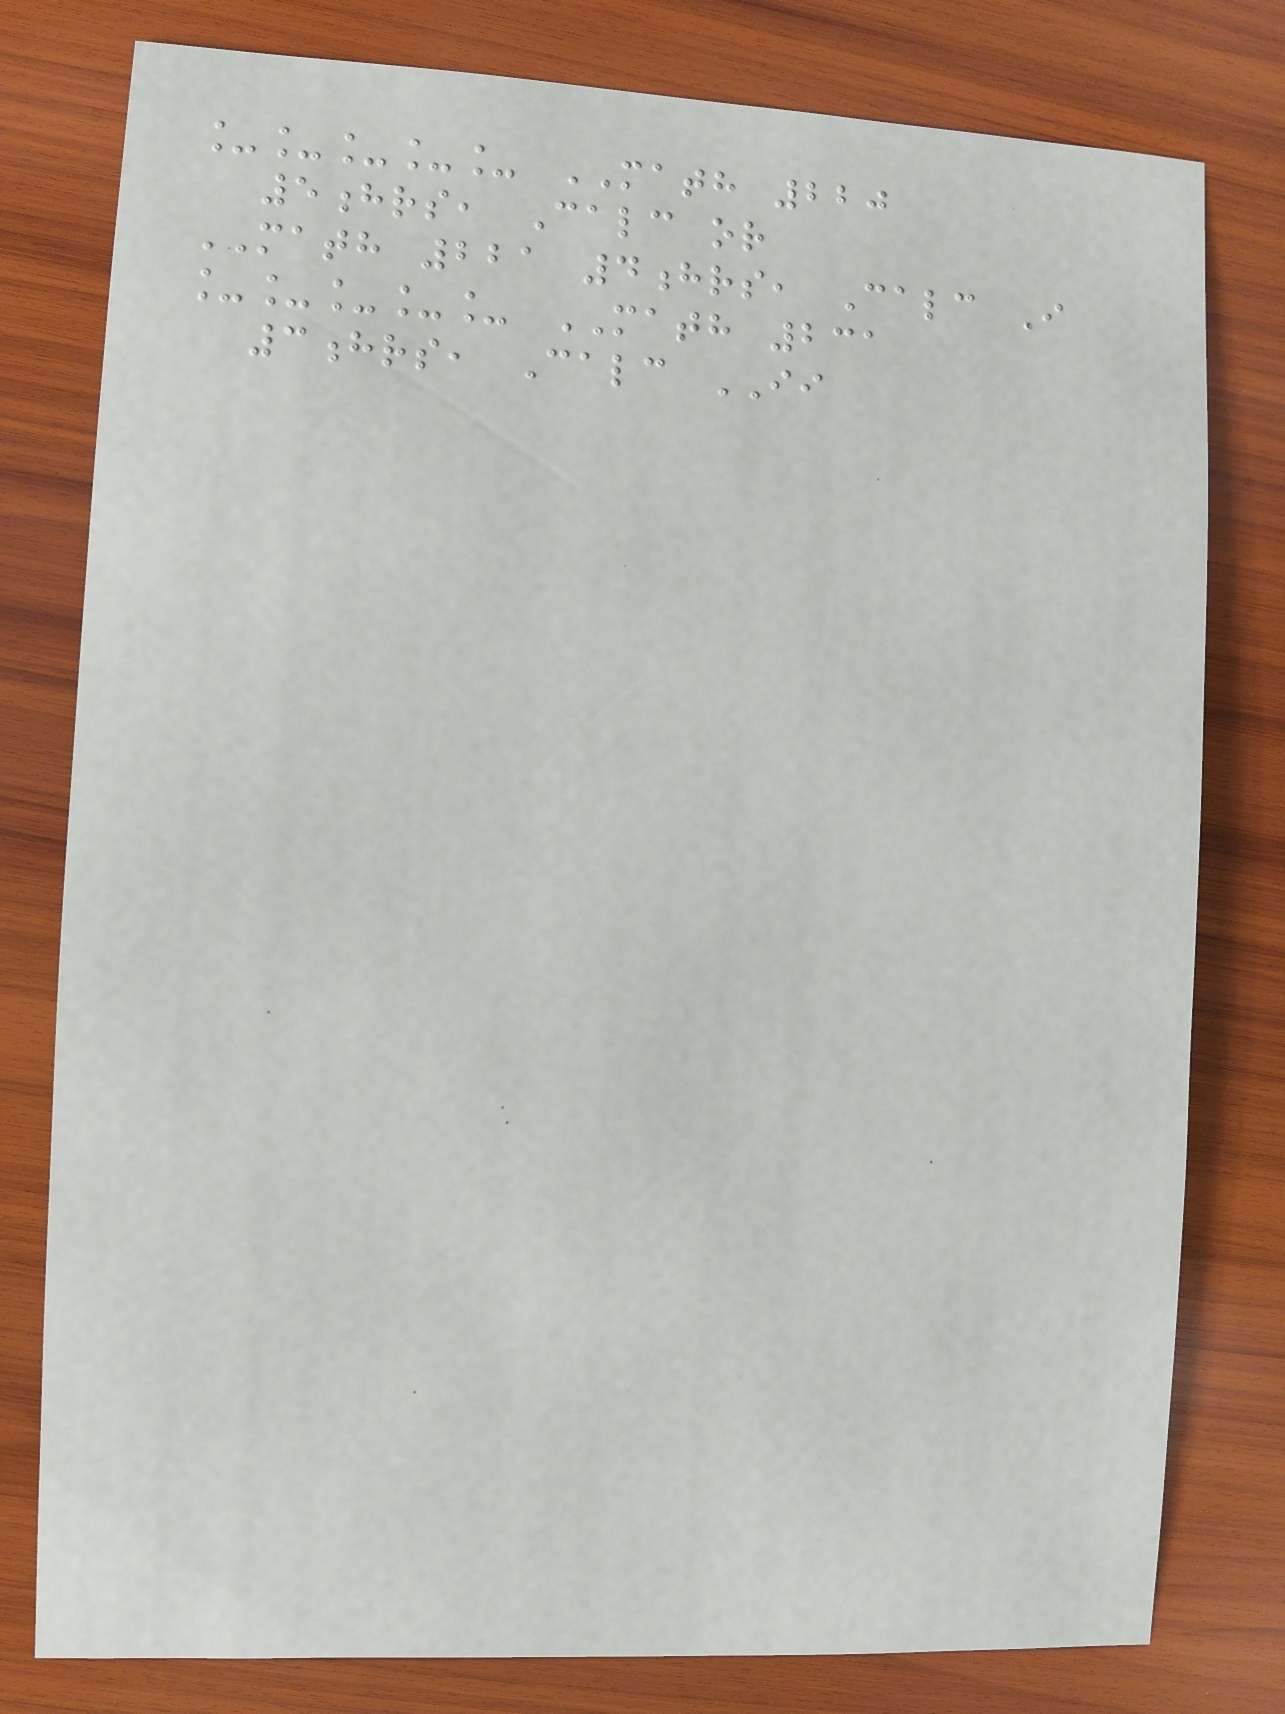_____ MATH 220
5hrs, Calc or
MATH 221 4hrs, Calc I
_____ MATH 231
3hrs, Calc II
